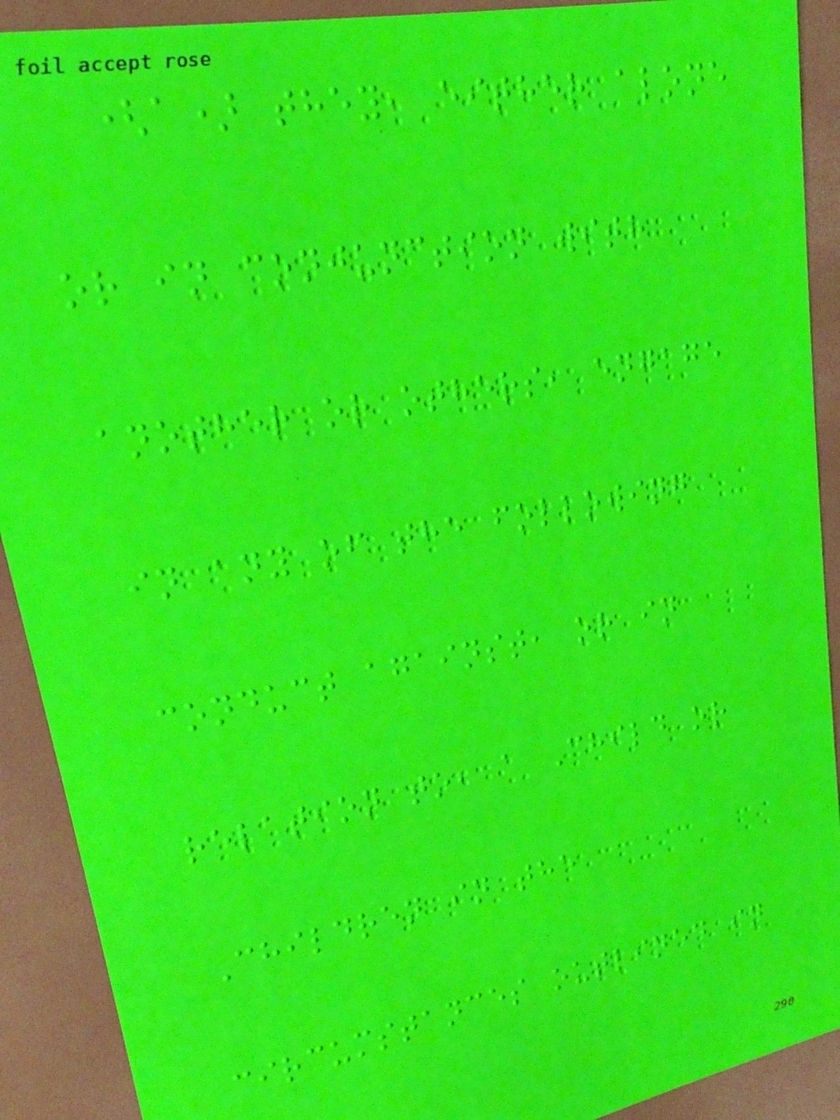(a) they, either alone
or in conjunction with
another or others, engage
in any of the following
conduct against, or in
relation to, a Child or
Children in the
circumstances outlined in
